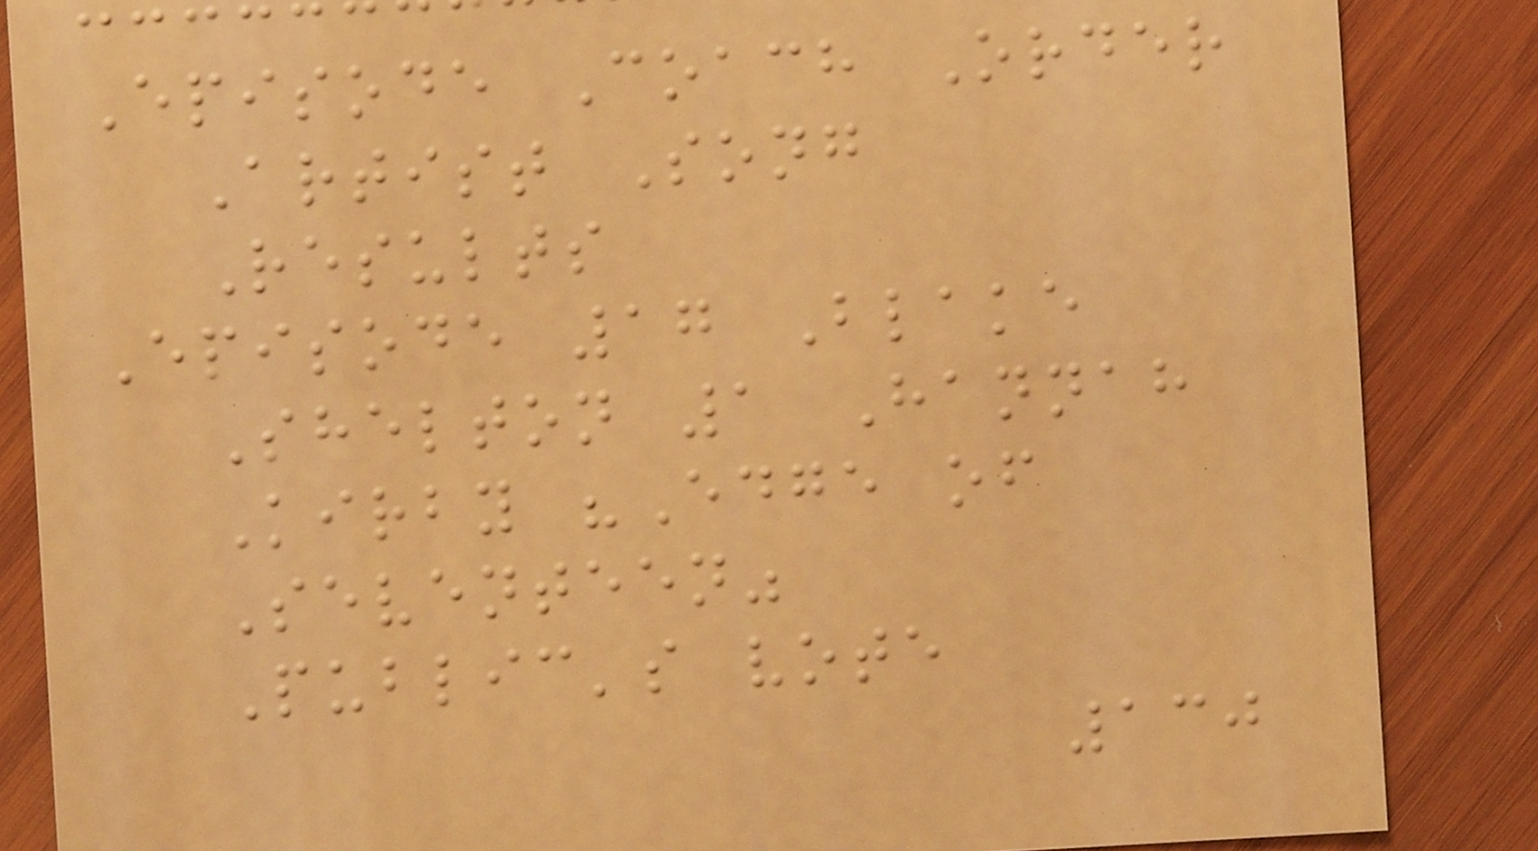Episode Coach Order
Artist Song
Results
Episode 17 Blake
Shelton 1 Hannah
Kirby "Edge of
Seventeen"
Public's vote
130
